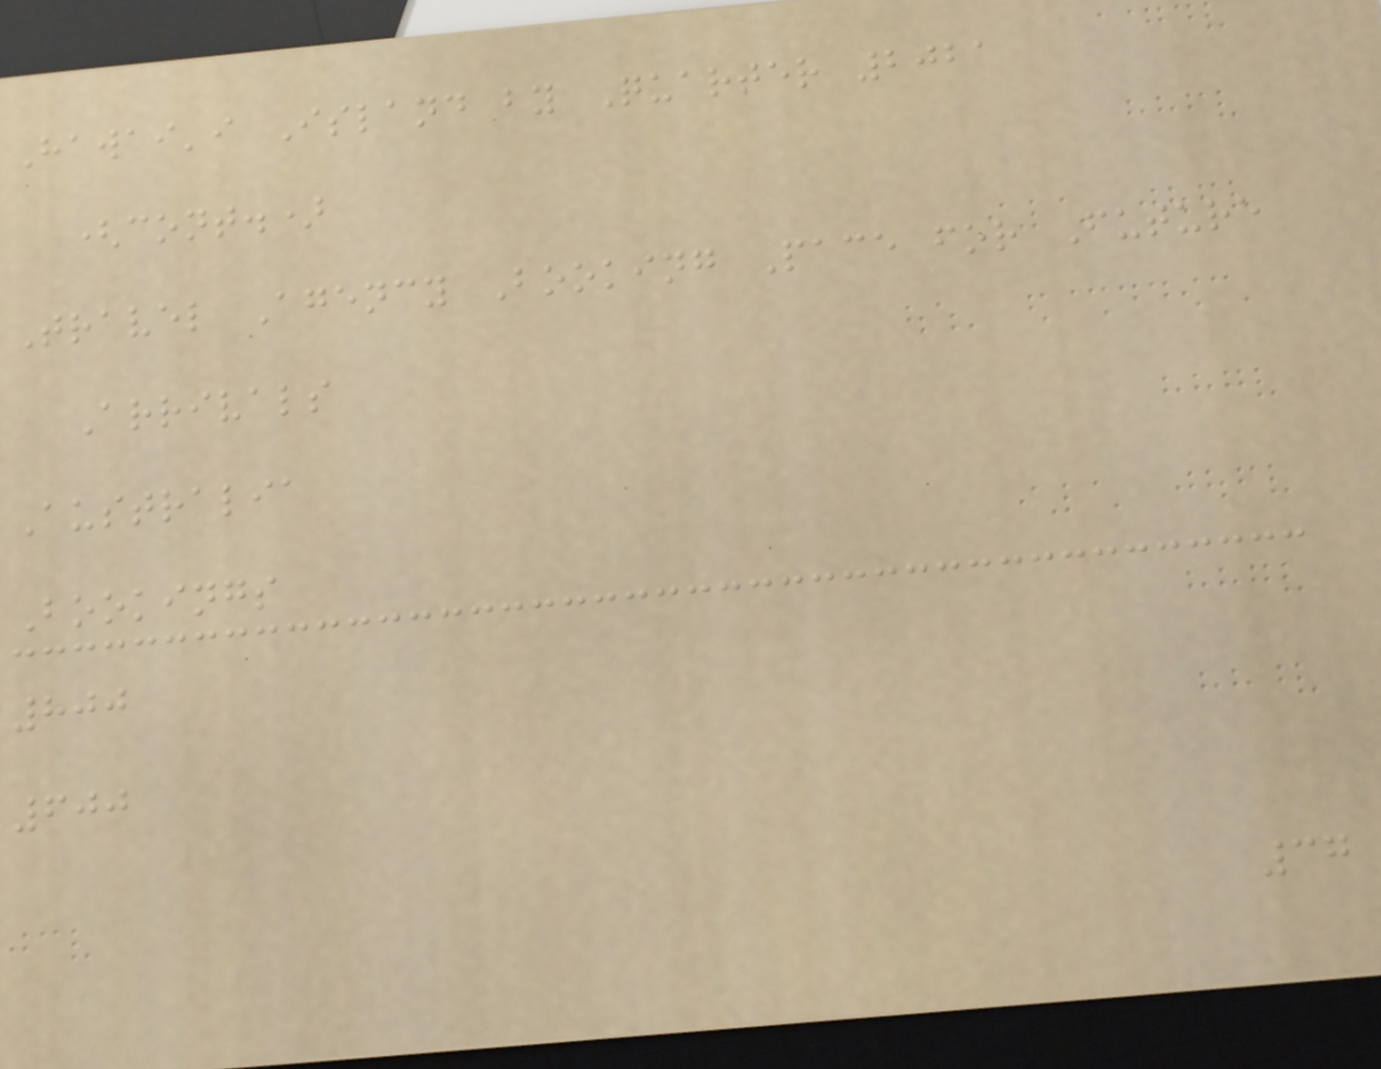Hawai'i Island by Quarter 2021
(cont.)
Travel Agency Booking Pace for Future
Arrivals
Australia
Bookings
800
600
37
